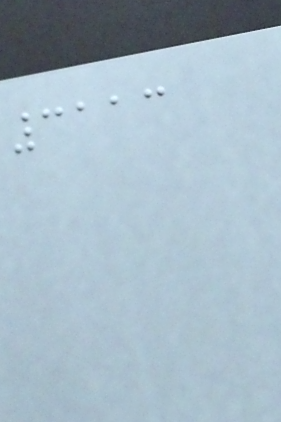3113
